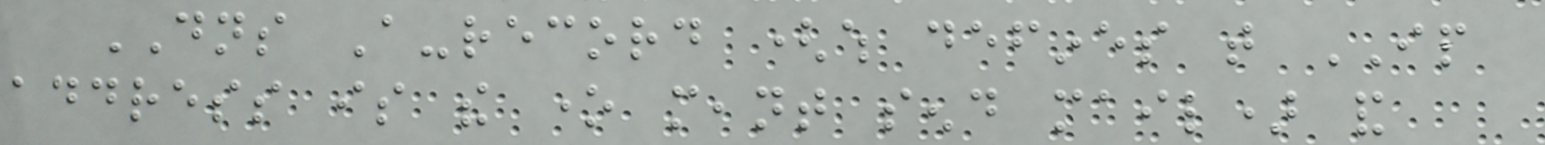DNS A-record (which defines that IP
address is the one meant send mail) and
